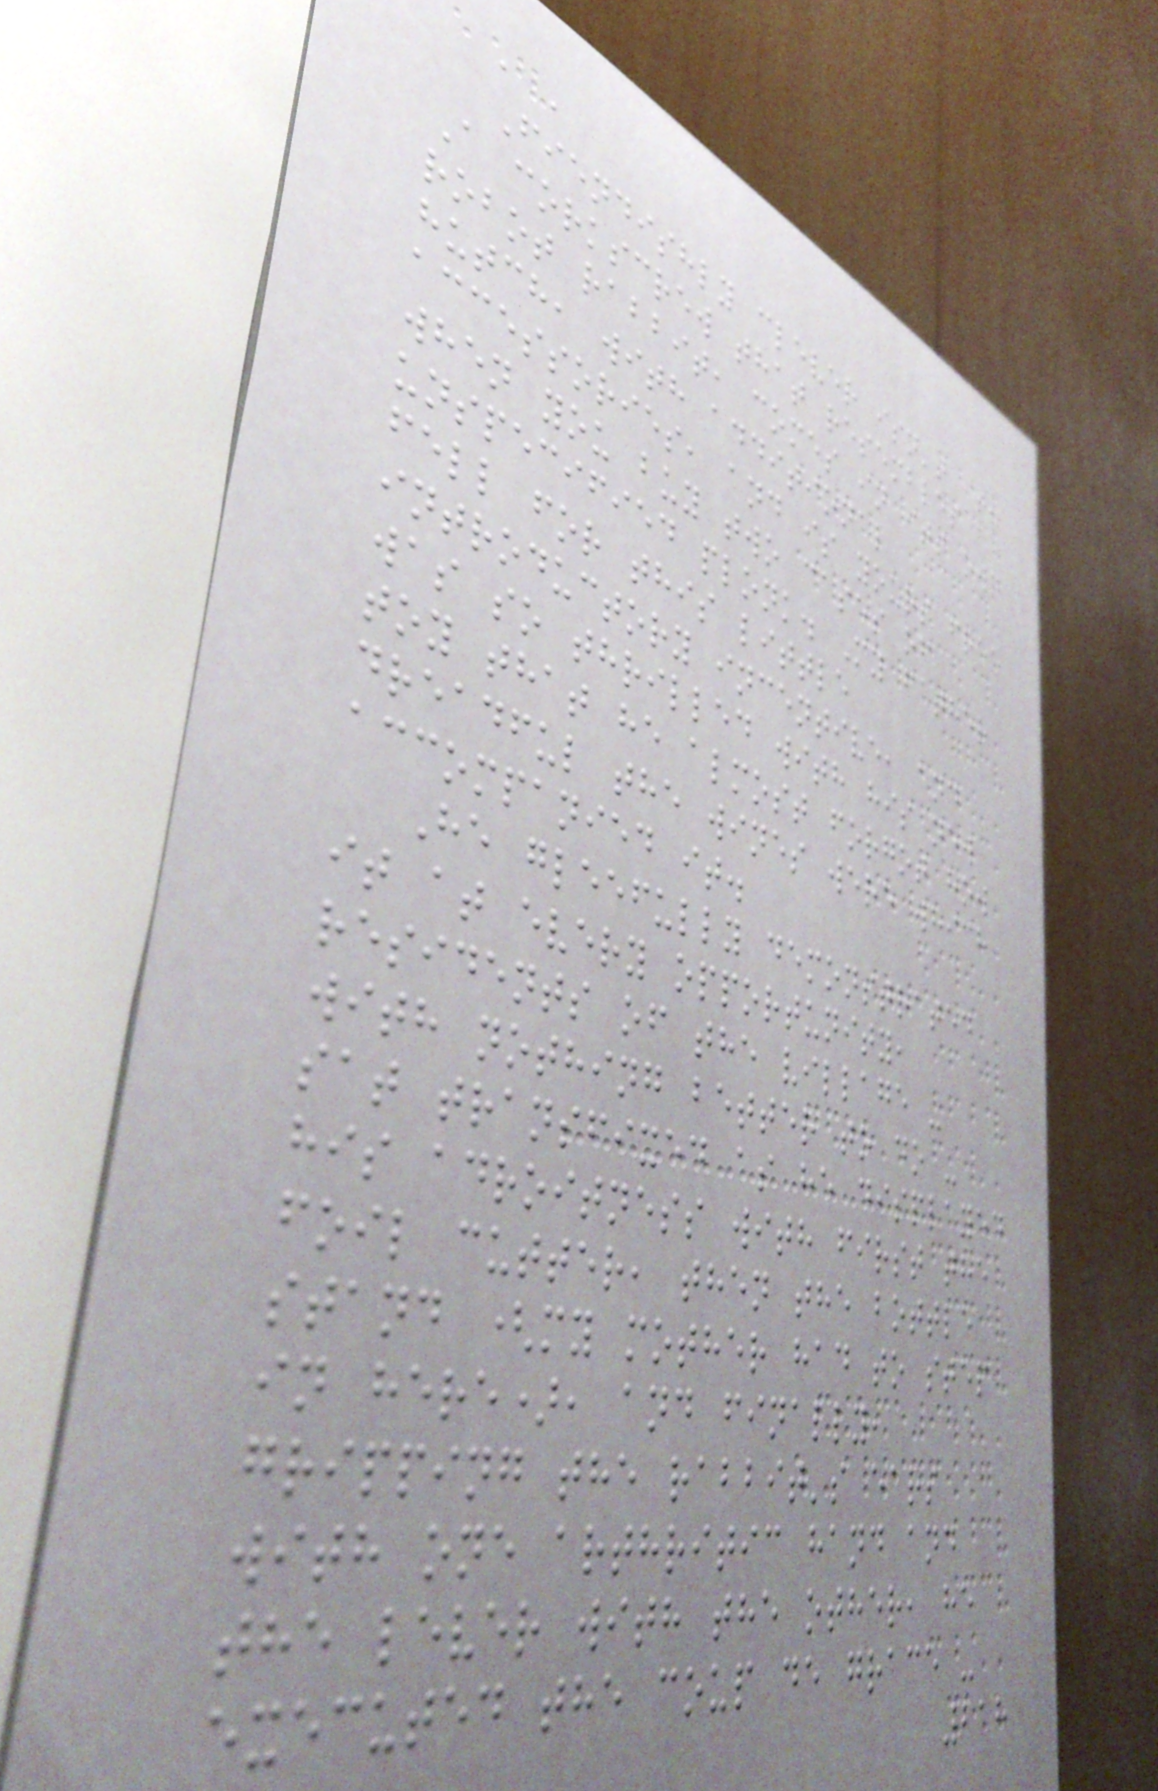, ,
Fiendishly clever isn't it?
A corkscrew that resembles a
robot rabbit, comes in its own
hutch, with additional
accessories, and is yours free
when you buy two cases of
unspecified plonk. My father
fell for this little
introductory incentive, and
was so thrilled with his new
toy that he almost forgot how
dreadful the wines were which
accompanied it.
He gleefully demonstrated
it at every opportunity,
residents of the village -
with nothing better to do -
sat transfixed as he displayed
his adroitness with first the
foil cutter, then the bottle
stand (my mother had to step
in here), and finally,
gripping the rabbit's ears
with one arthritic hand and
the lever with the other, he
executed the coup de grace -
218
